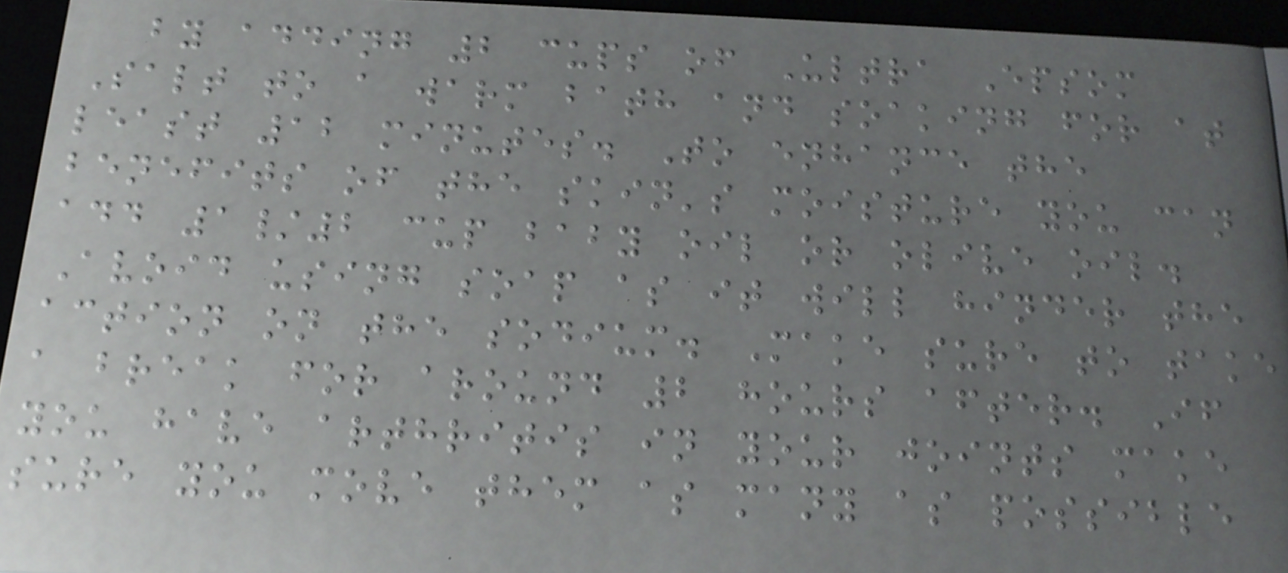by adding 2 cups of Ultra Epsom
Salt to a warm bath and soaking for at
least 12 minutes. To enhance the
benefits of the skin's moisture you can
add 1/2 cup baby oil or olive oil.
Avoid using soap as it will hinder the
action on the sodium. Make sure to take
a break for around 2 hours after. If
you have arthritis in your joints make
sure you move them as many as possible
